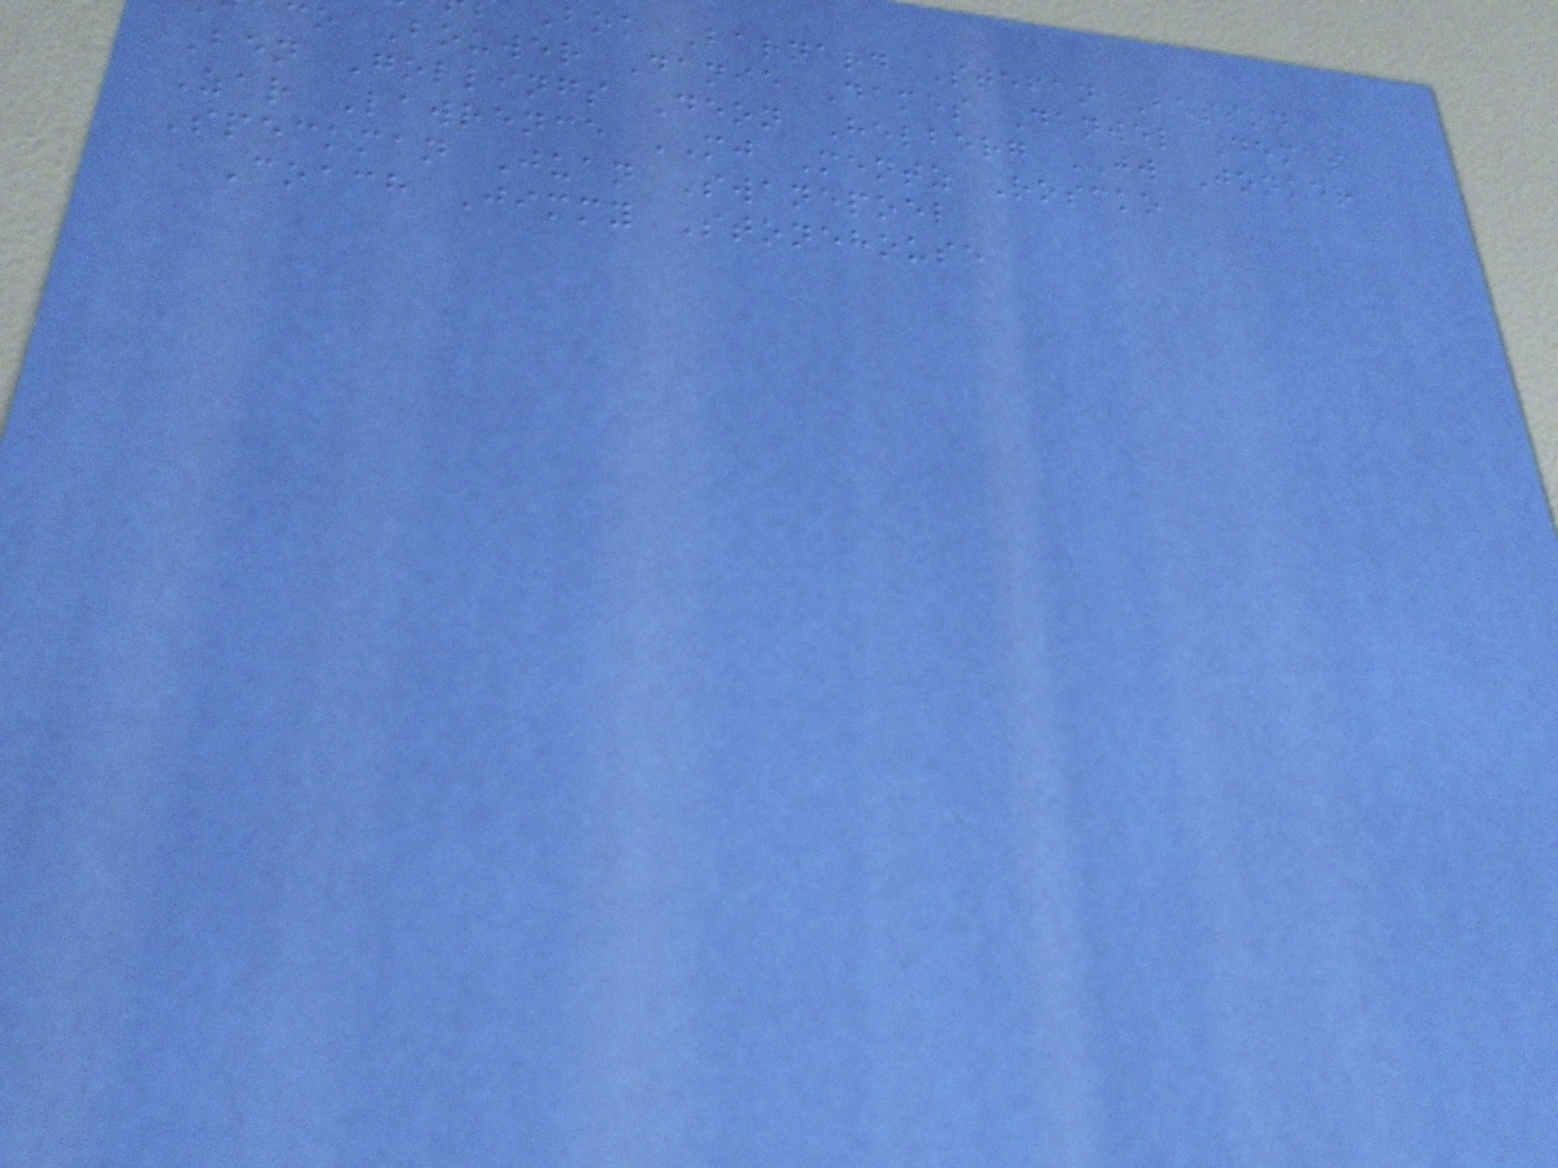Bok Barnard Stefan Basson
co Bouwer Danie Dames Danwel Demas
Ben Gollings Deon Helberg JW Jonker
Zar Lawrence MJ Mentz Roscko
Speckman Juan Swanepoel
Coach Jimmy Stonehouse
